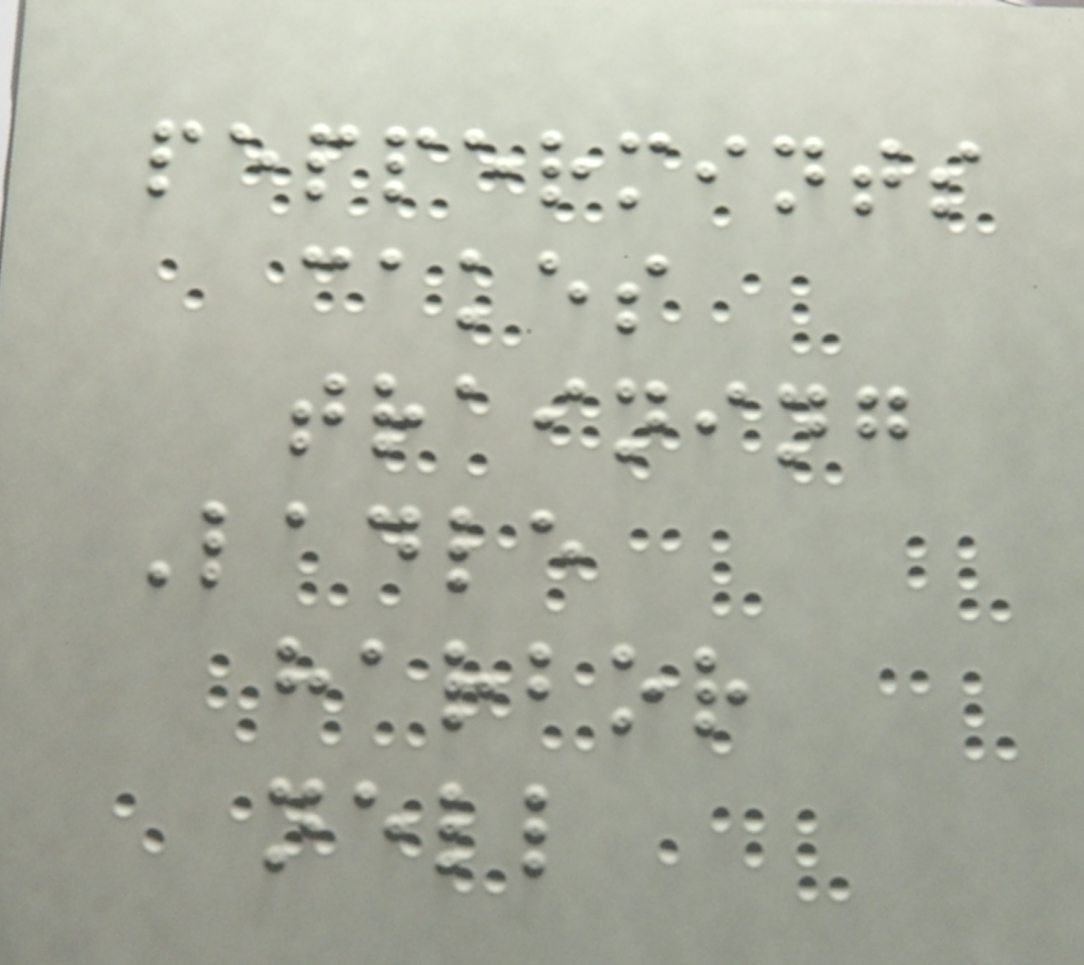peppermints
cakes
training
Ladle
harbor
nell
